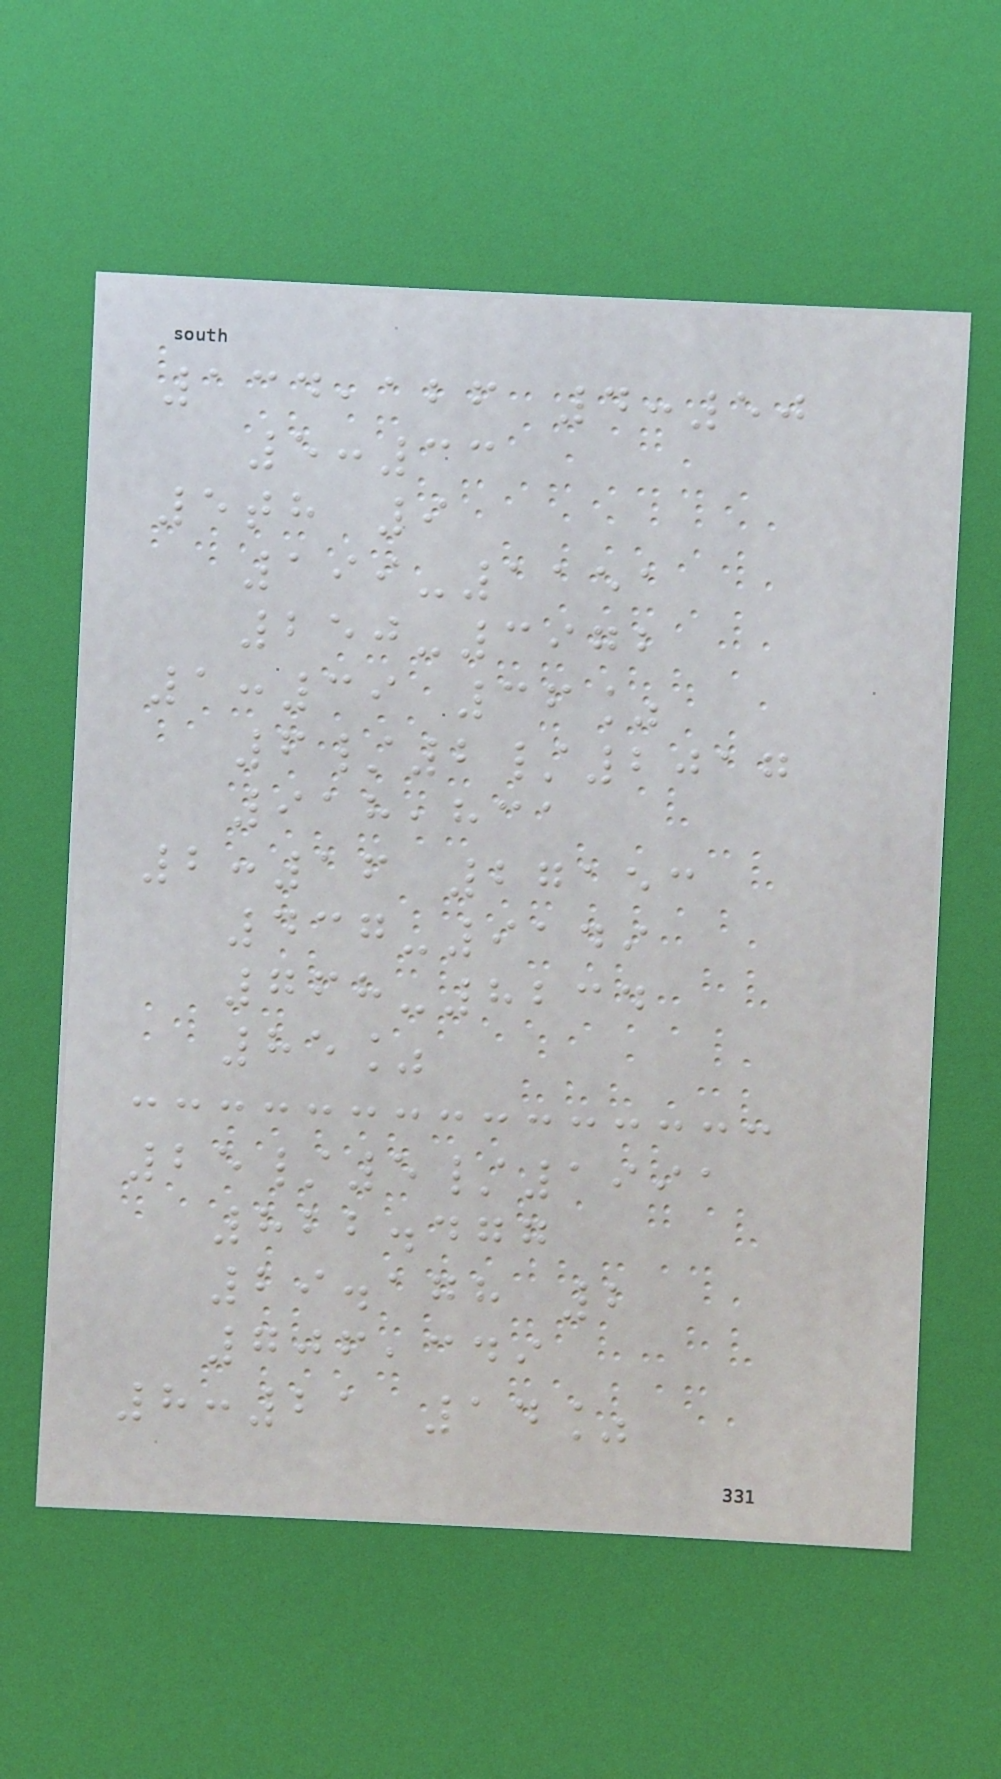134,126 4:50
5:33
5th 9
199-1151
250-3972
1:39 36%
6/2/2017
918,831
2:16 27153
437-9149
768-8234
85%
25/5/1991
822.477
29.178 2
706,349
8:21 14%
